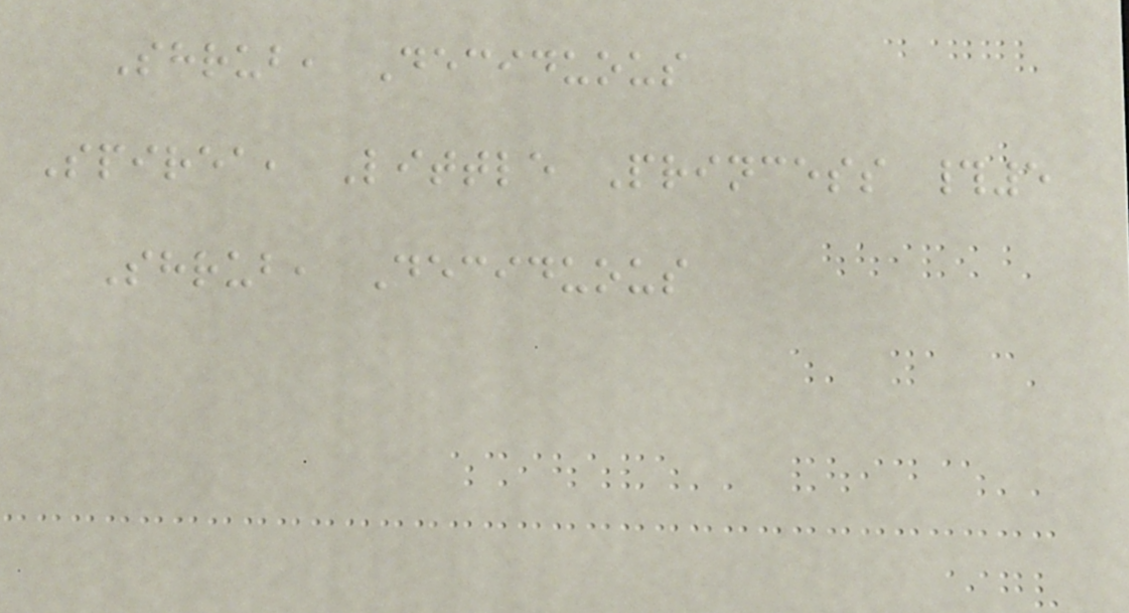Shrub, Deciduous
Spirea, Little Princess #5
Shrub, Deciduous
